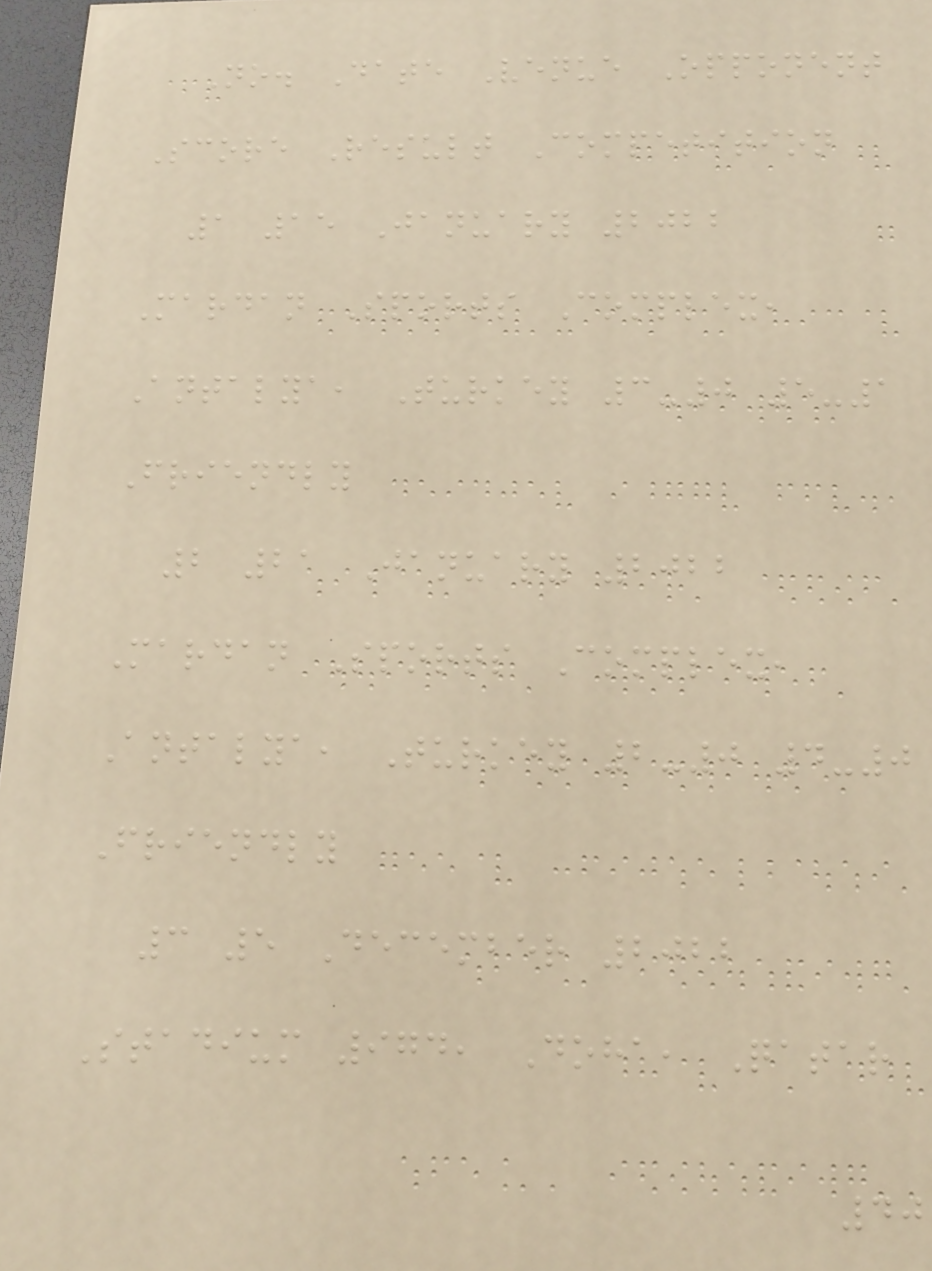No. Date Venue Opponent
Score Result Competition
1 15 January 2022
Mardan Sports Complex,
Antalya, Turkey 3-0 5-1
Friendly
2 21 January 2022
Mardan Sports Complex,
Antalya, Turkey 2-0 4-0
Friendly
3 5 December 2022
Stadium 974, Doha, Qatar
40
